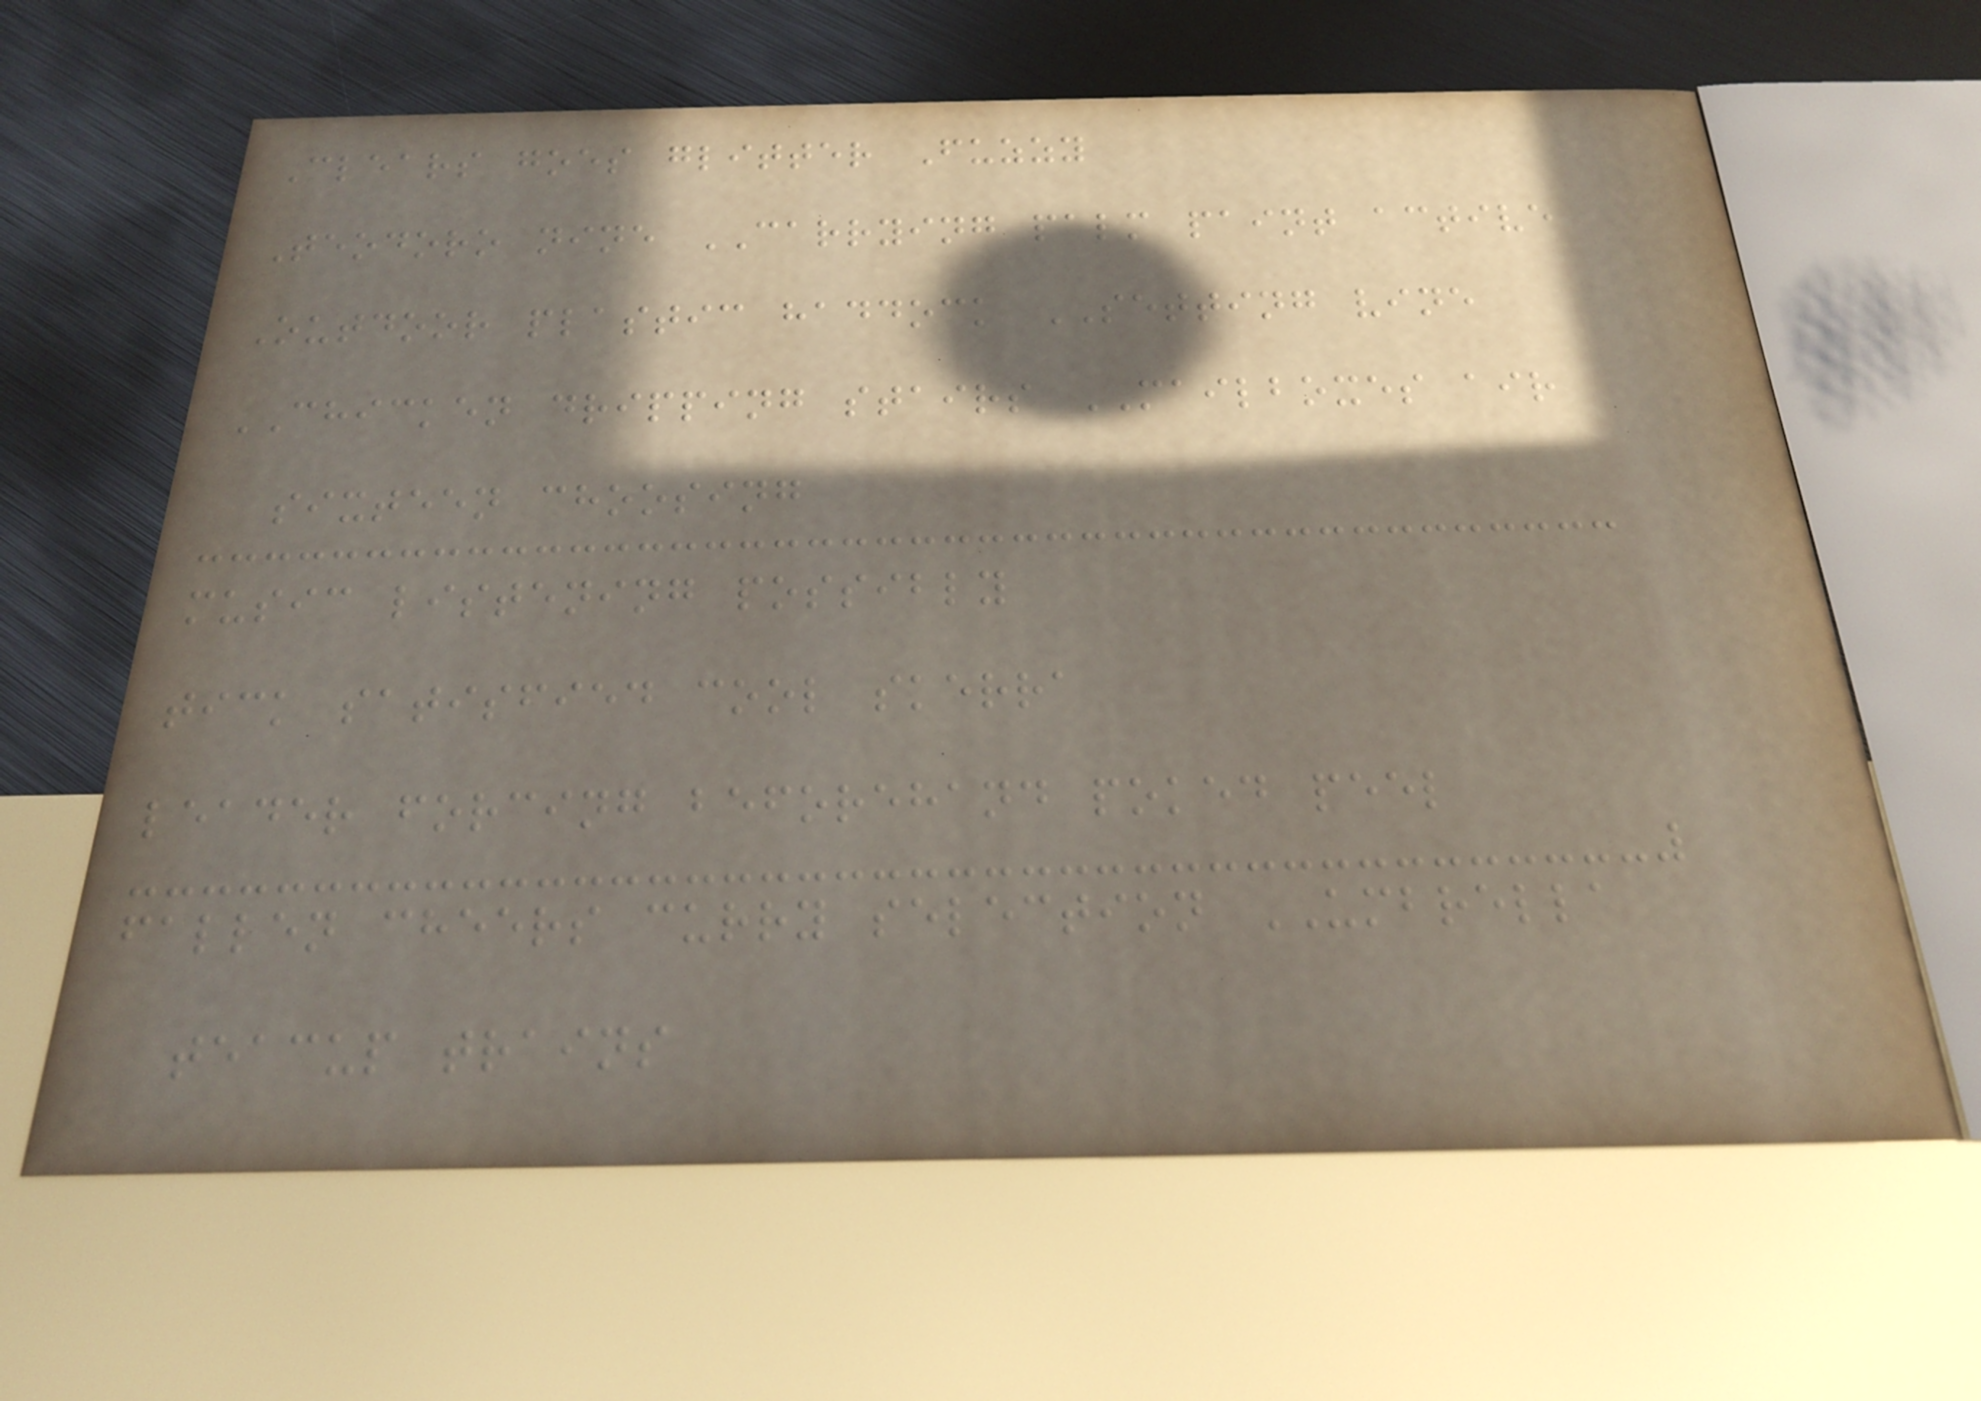Clears goes glitter Fuzzy
Teodoro nine CARRYING palm paint active
Outdoor plastic haddock SETTING vine
CHICKEN dripping stairs MAILBOXES air
sixteen choosing
music listening possibly
tick satisfied cool skerra
leader forcing beforehand poked peel
fallen cheers curry selection UMBRELLA
teacup trains
